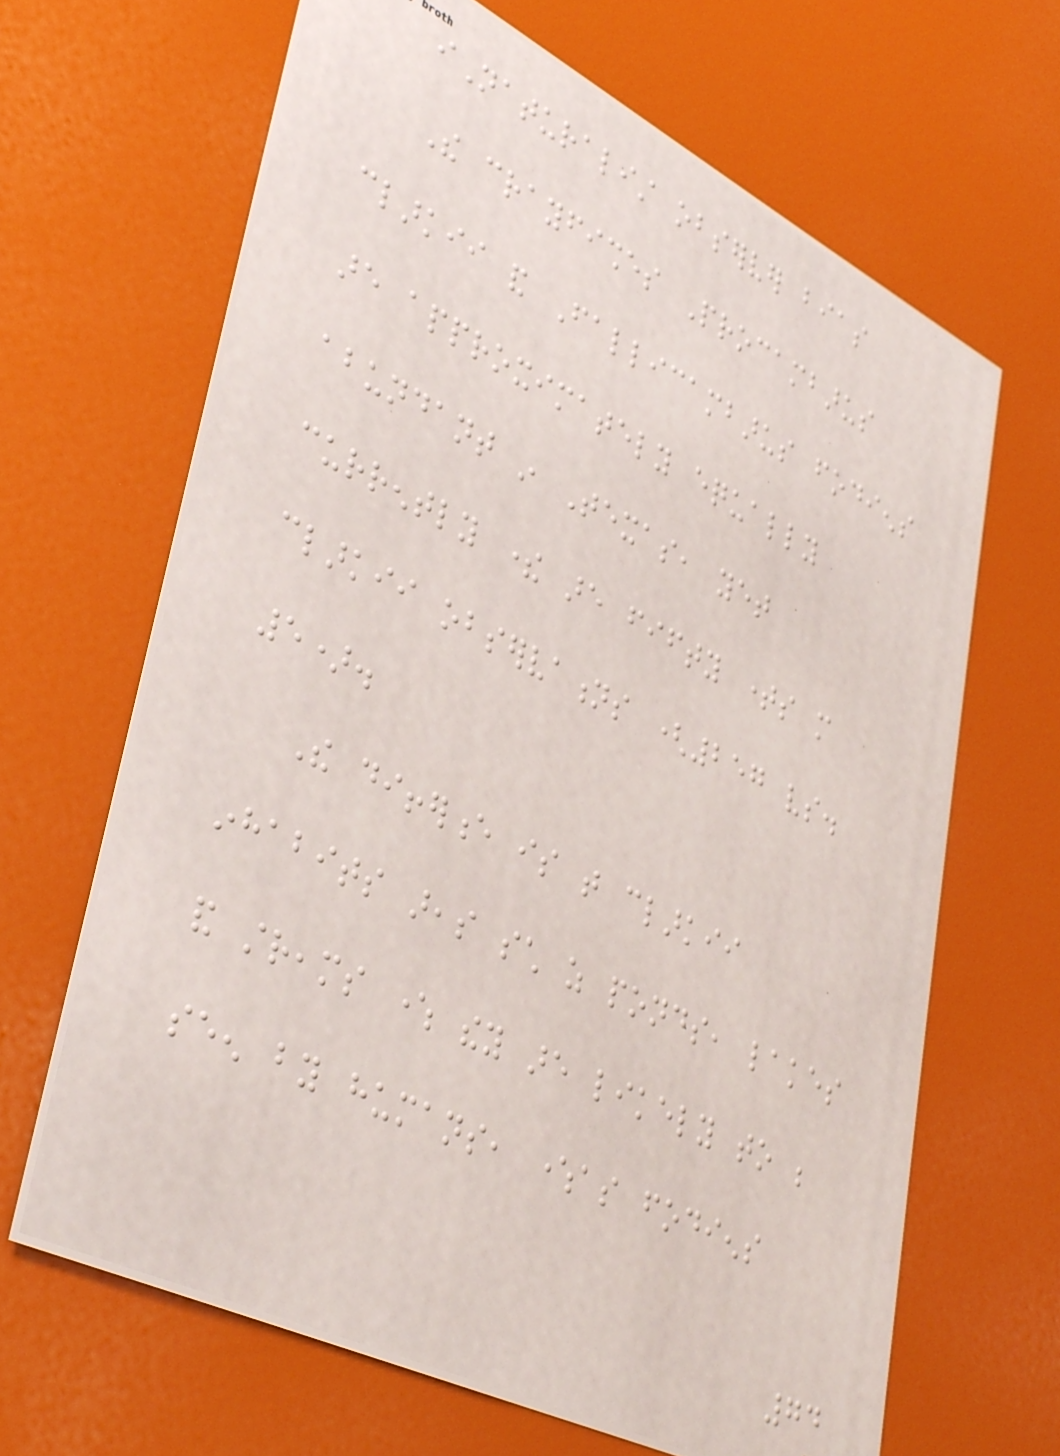iNaturalist observer bias
The crayfishes Procambarus
clarkii and Fallicambarus fodiens
are approximately equally
abundant in Texas, yet
currently there are fifty times more
clarkii observations (257 vs.
5).
The difference is that clarkii
inhabits areas such as ponds, lakes
and streams where they are likely to be
seen by humans, whereas fodiens
74
